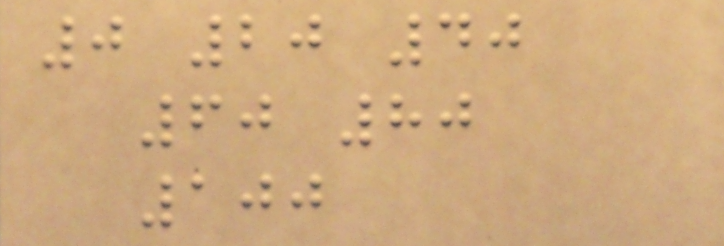0 20 40
60 80
100
